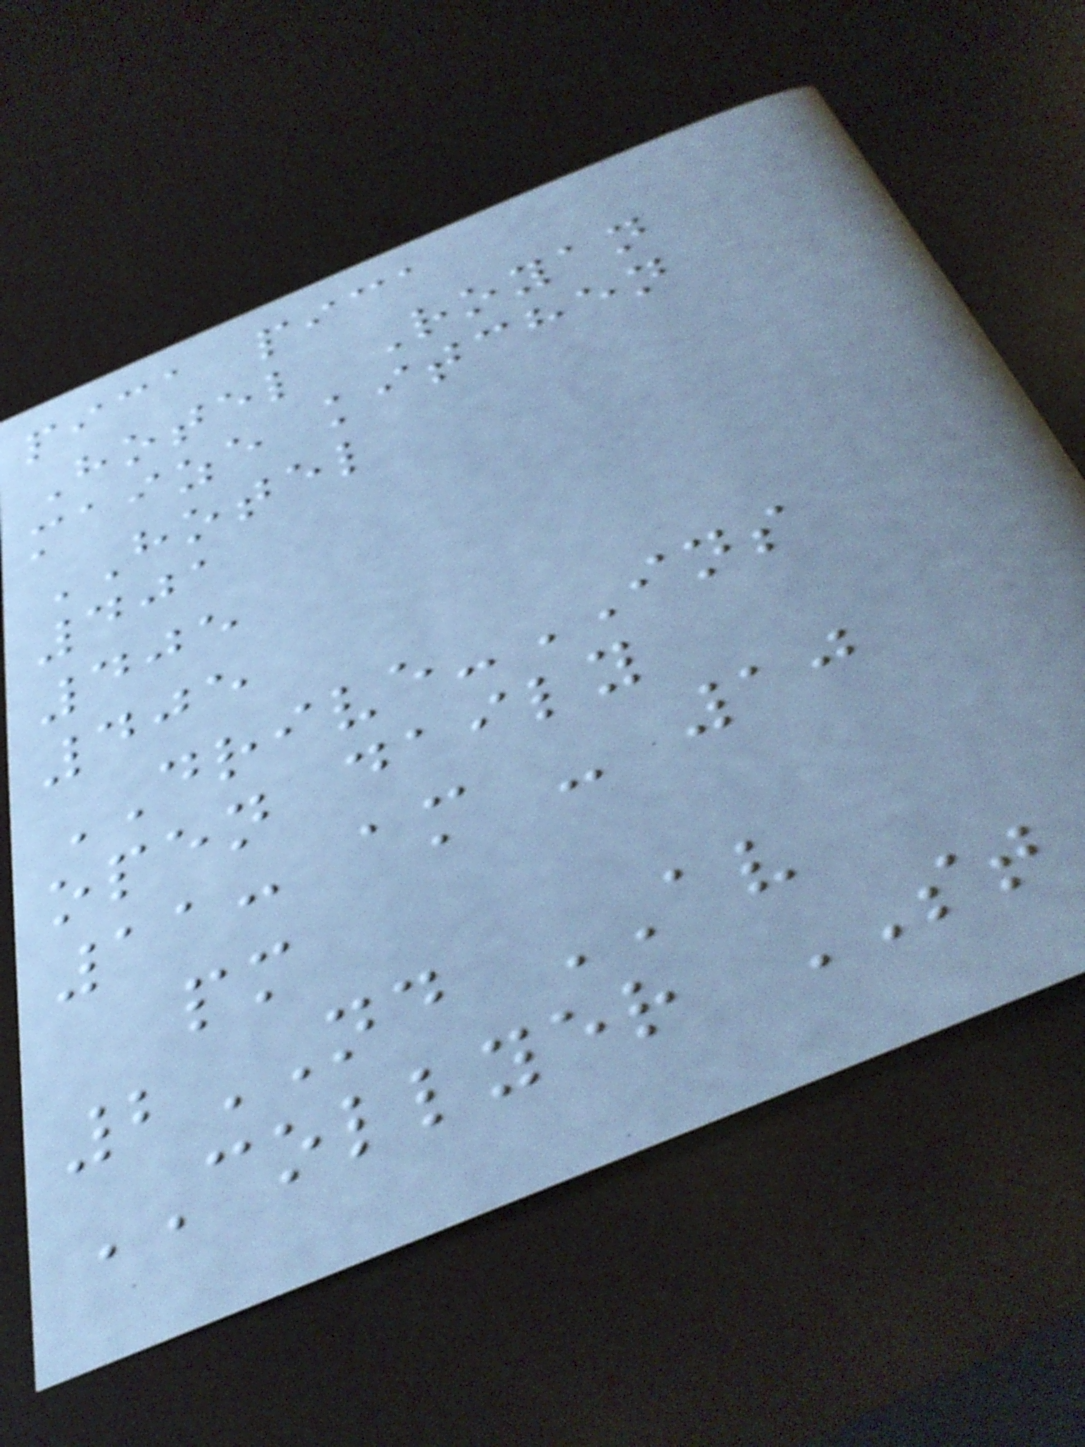pica pica
Hotel Royan
maize kitchen
HOTEL
401
405
405
DRIVE-INS
open daily
11: am - 10
pm
2ND AV
COLLYER ST
